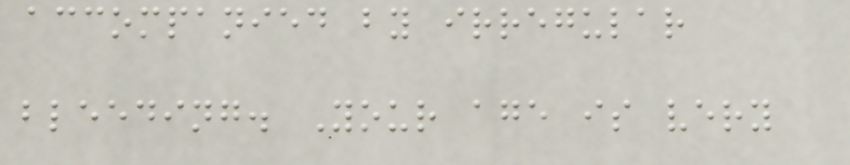accompanied by irregular
bleeding. Your age is very
